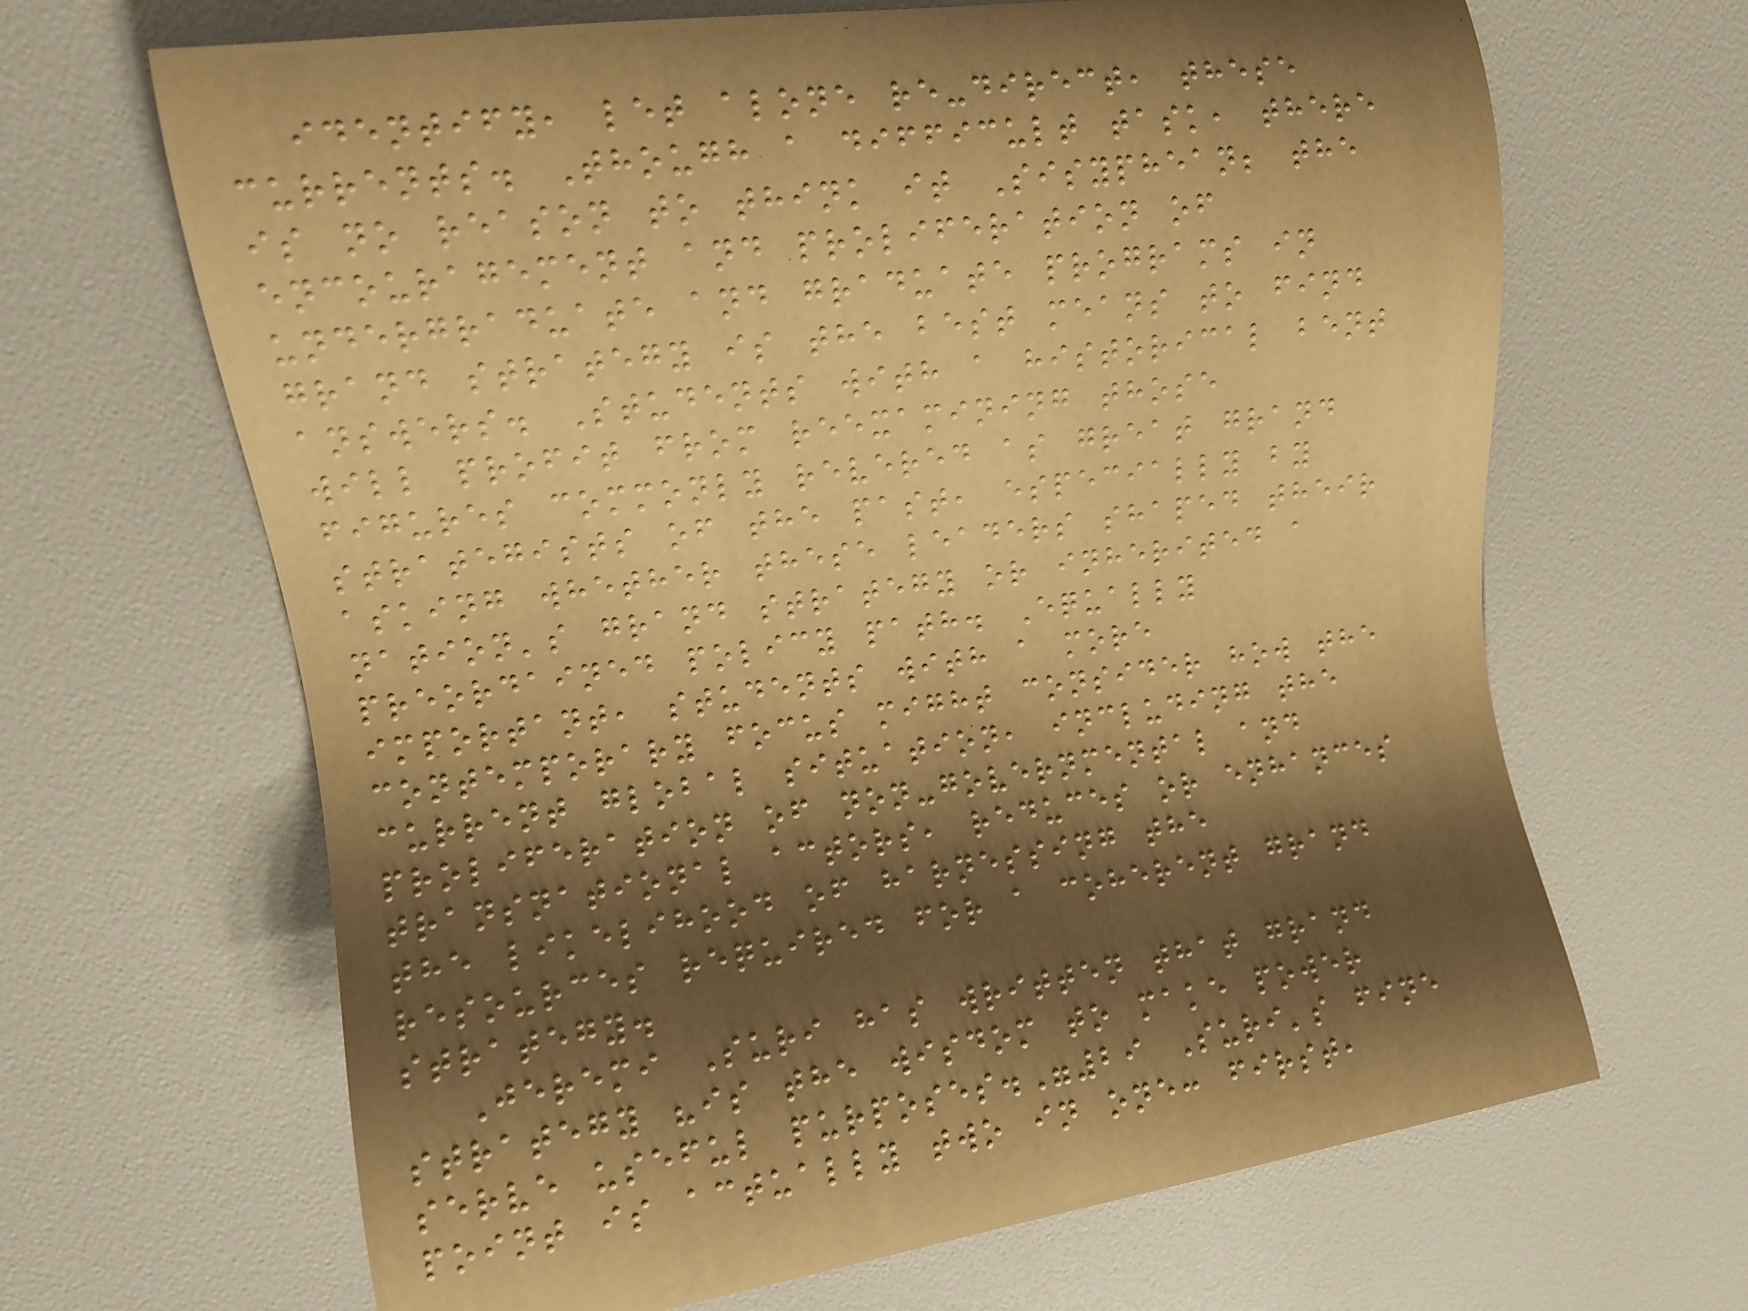identify, let alone re-direct, these
currents. Though a difficult task, there
is no reason to think it Sisyphean; the
encouragement and proliferation of
undergraduate and graduate programs in
grand strategy is the best means to find
answers. Students with a historical bent
will profit from reexamining those
figures commonly revered as great grand
strategists of the past, especially by
asking whether these leaders shaped their
nation's grand strategy or inherited a
preordained policy path. Equally
important, students with a more
contemporary focus might consider how the
current global situation, including the
proliferation of non-governmental and
transnational actors, reduces or enhances
the likelihood of harnessing the
resources required for a coherent grand
strategy.
Jeremi Suri has written that grand
strategy "is the wisdom to make power
serve useful purposes."29 Suri's fine
point is actually two in one: first,
